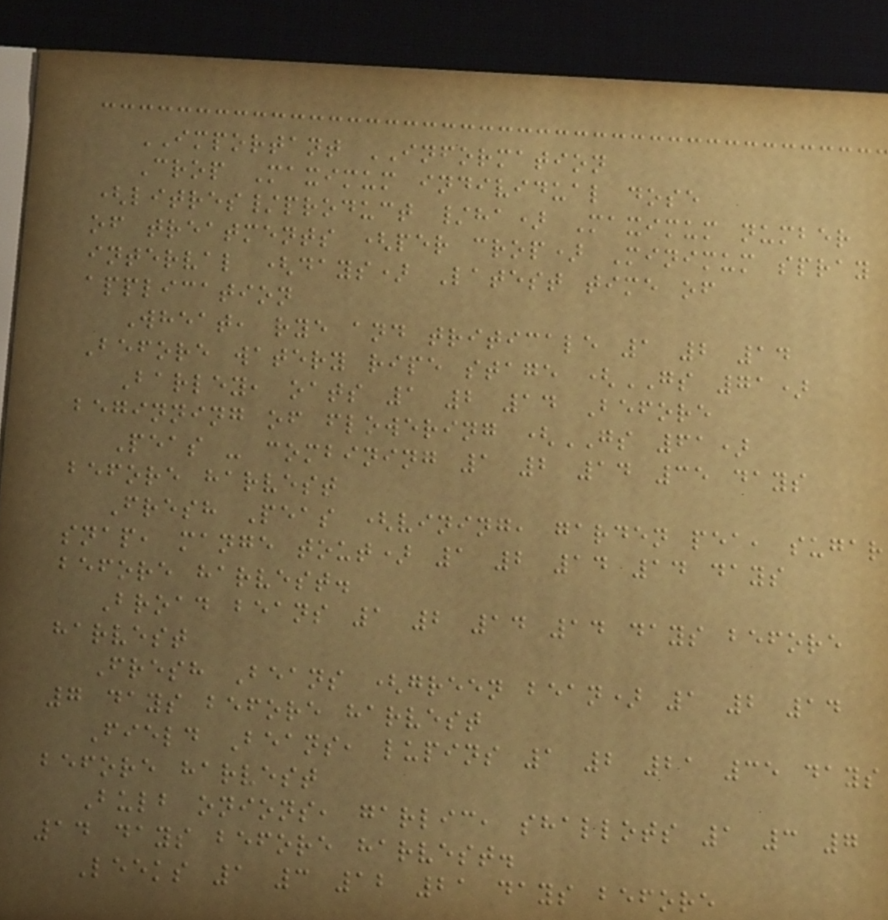IMPORTANT INFORMATION
Crop Maximum individual dose
(litres/product /ha) Maximum number
of treatments (per crop) Minimum spray
interval (days) Latest time of
application
Wheat, rye and triticale 1 2 14
Before watery ripe stage (GS 71)
Barley, oats 1 2 14 Before
beginning of flowering (GS 61)
Peas - combining 1 2 14 35 days
before harvest
Fresh Peas (vining, garden pea, sugar
snap, mange tout) 1 2 14 14 days
before harvest.
Broad beans 1 2 14 14 days before
harvest
Fresh Beans (green bean) 1 2 14
7 days before harvest
Field Beans, lupins 1 2 21 35 days
before harvest
Bulb onions, garlic, shallots 1 3 7
14 days before harvest.
Leeks 1 3 12 21 days before
